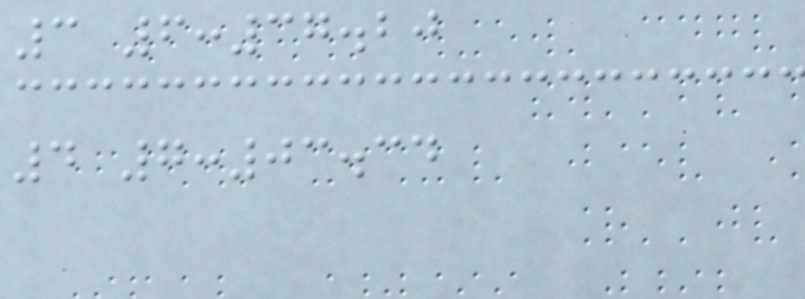3 6:37.20
4 7:03.34
